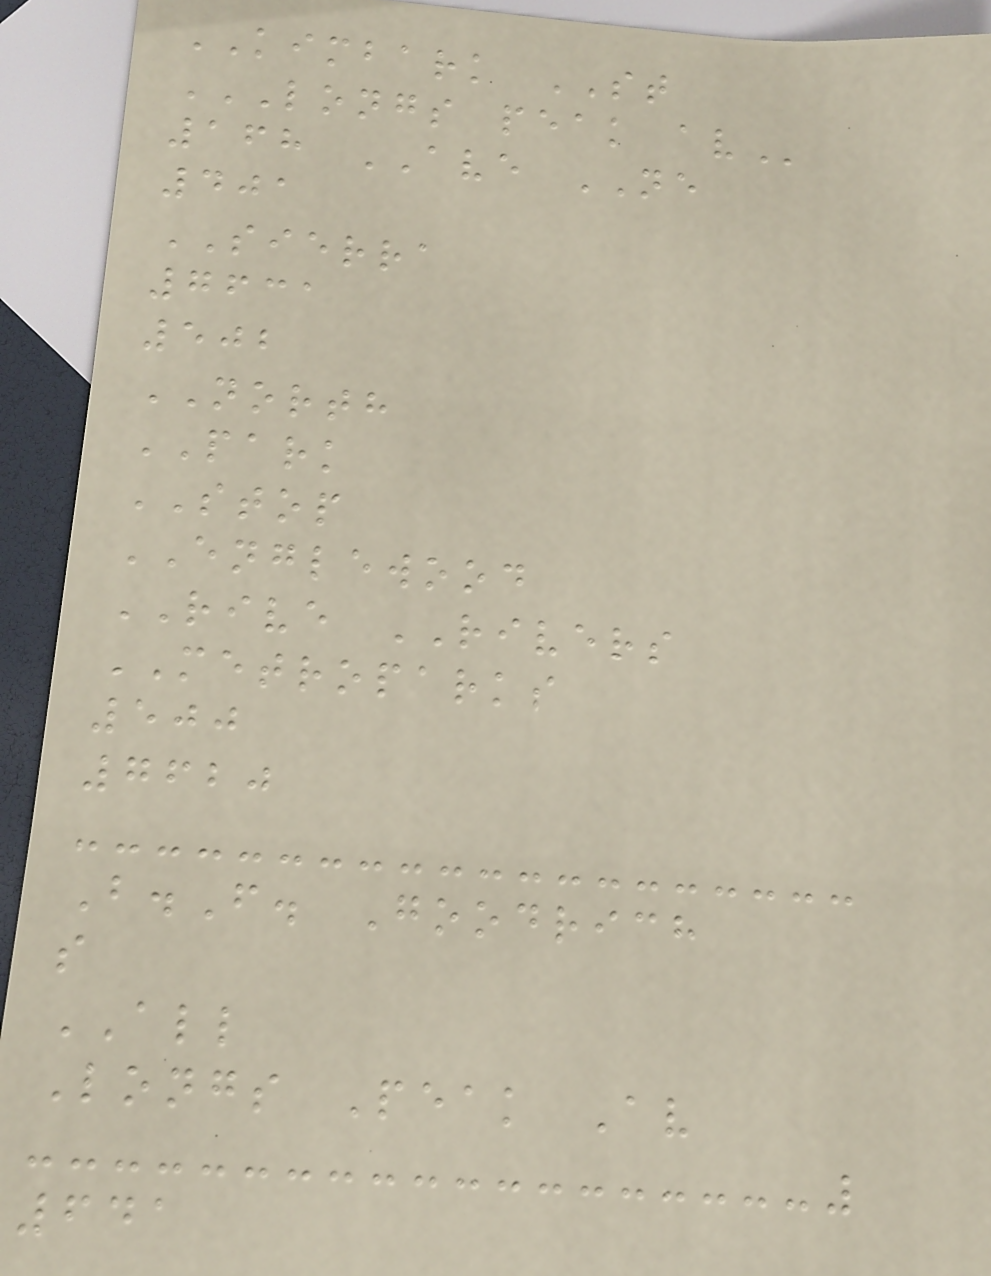KIMBARK ST
LONGS PEAK AV
168 AVE NE
401
SIERRA
7631
502
NORTH
PARK
STOP
ENGLEWOOD
RIVE RIVERS
METROPARKS
500
7620
B.F. Goodrich
s
ALL
Longs Peak Av
641
